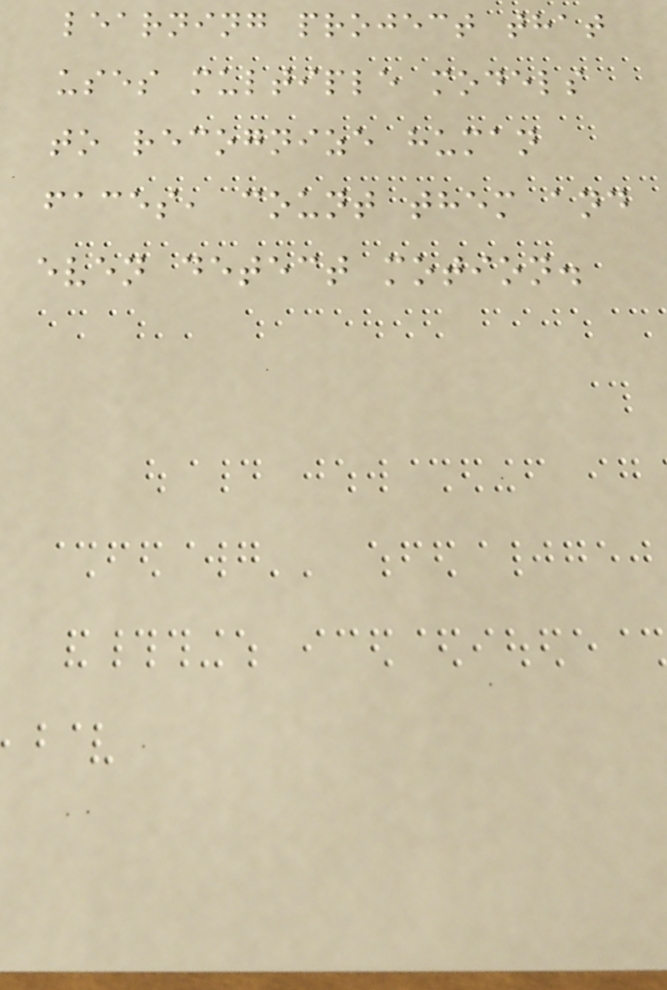learning project that
uses multiple models
to recognize human
faces, count them and
even detect motion.
